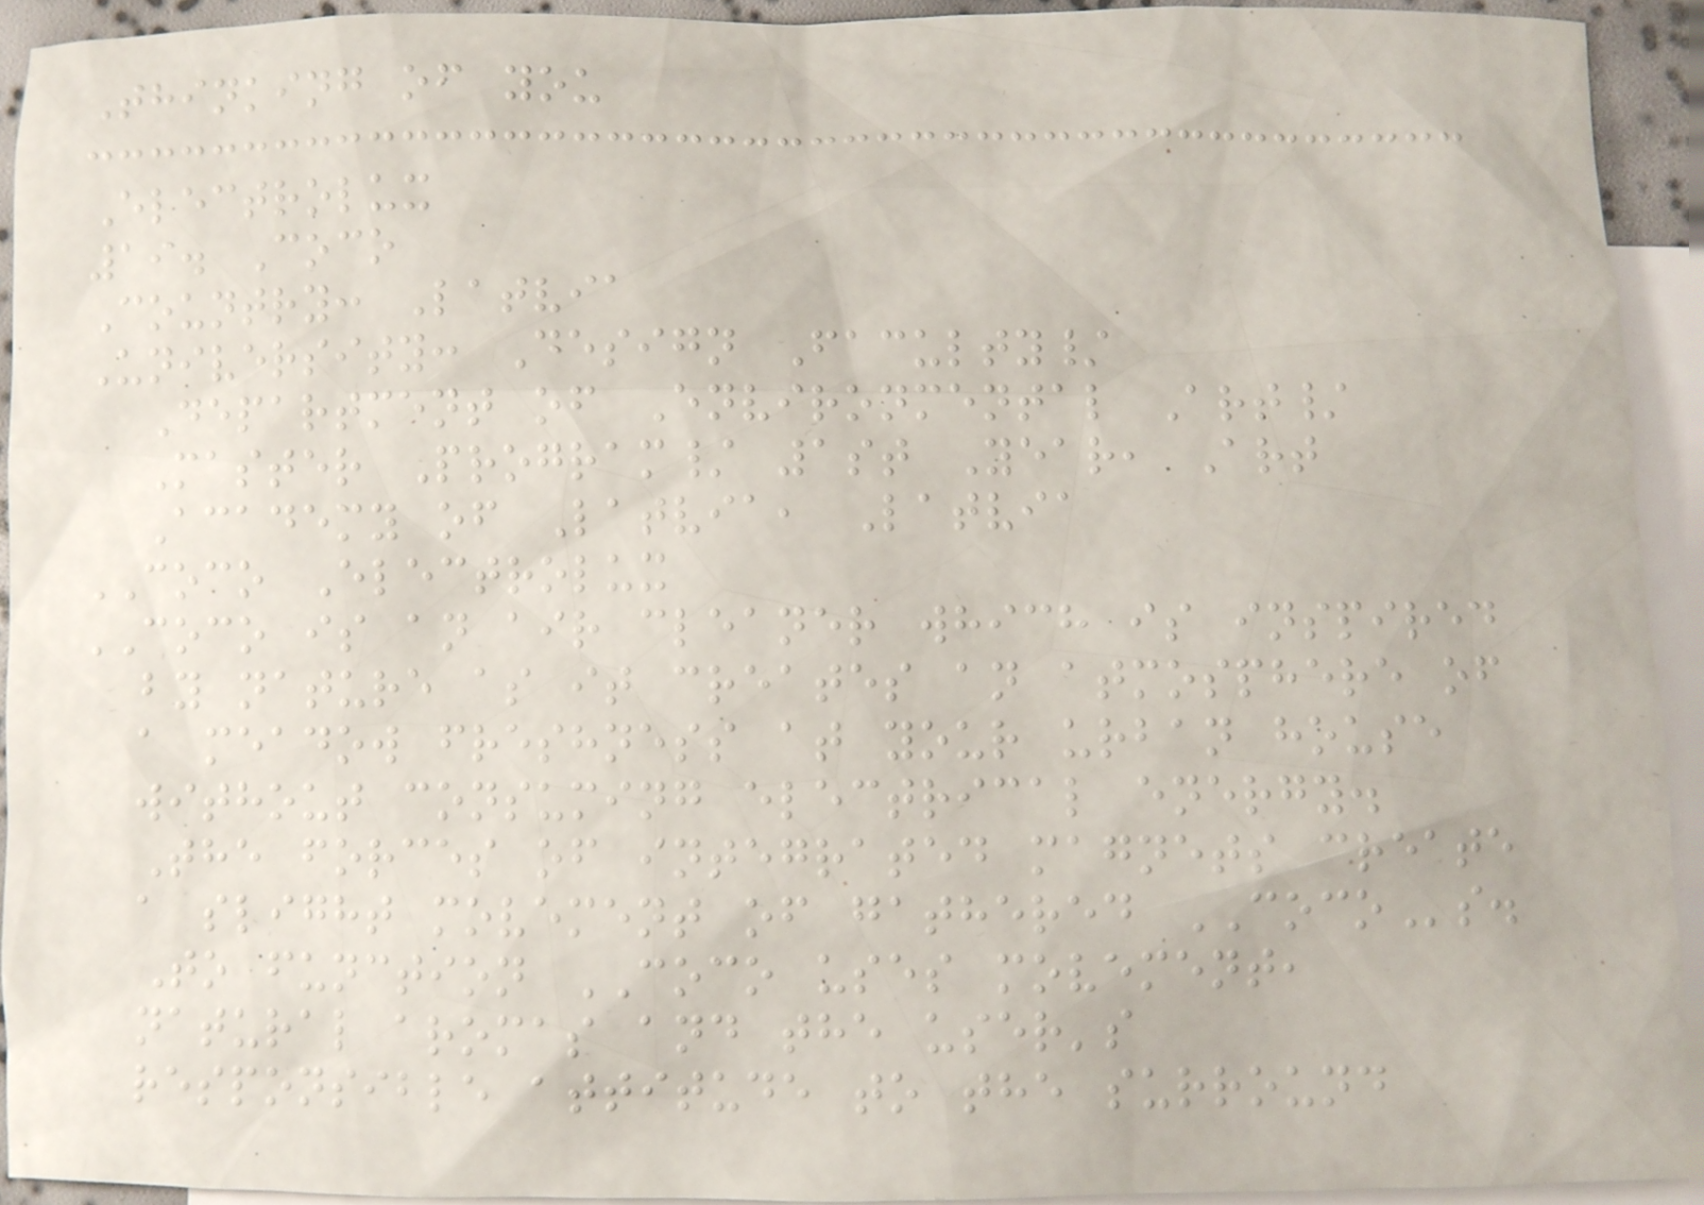Thinking of you
Electrolux
19. Coco
Country: Latvia
University: Design Faculty/
Department of Environmental Art/
Master Program/ 1st Year, Art
Academy of Latvia, Latvia
COCO Electrolux
COCO is an air cleaner which is inspired
by nature as it creates an atmosphere of
a meadow freshness at your urban house
without consuming electrical energy.
The forces of integrated magnets create
a slight movement of gathered COCOs.
To function COCO uses movement,
natural aromas and the user's
responsible attitude to the surround
